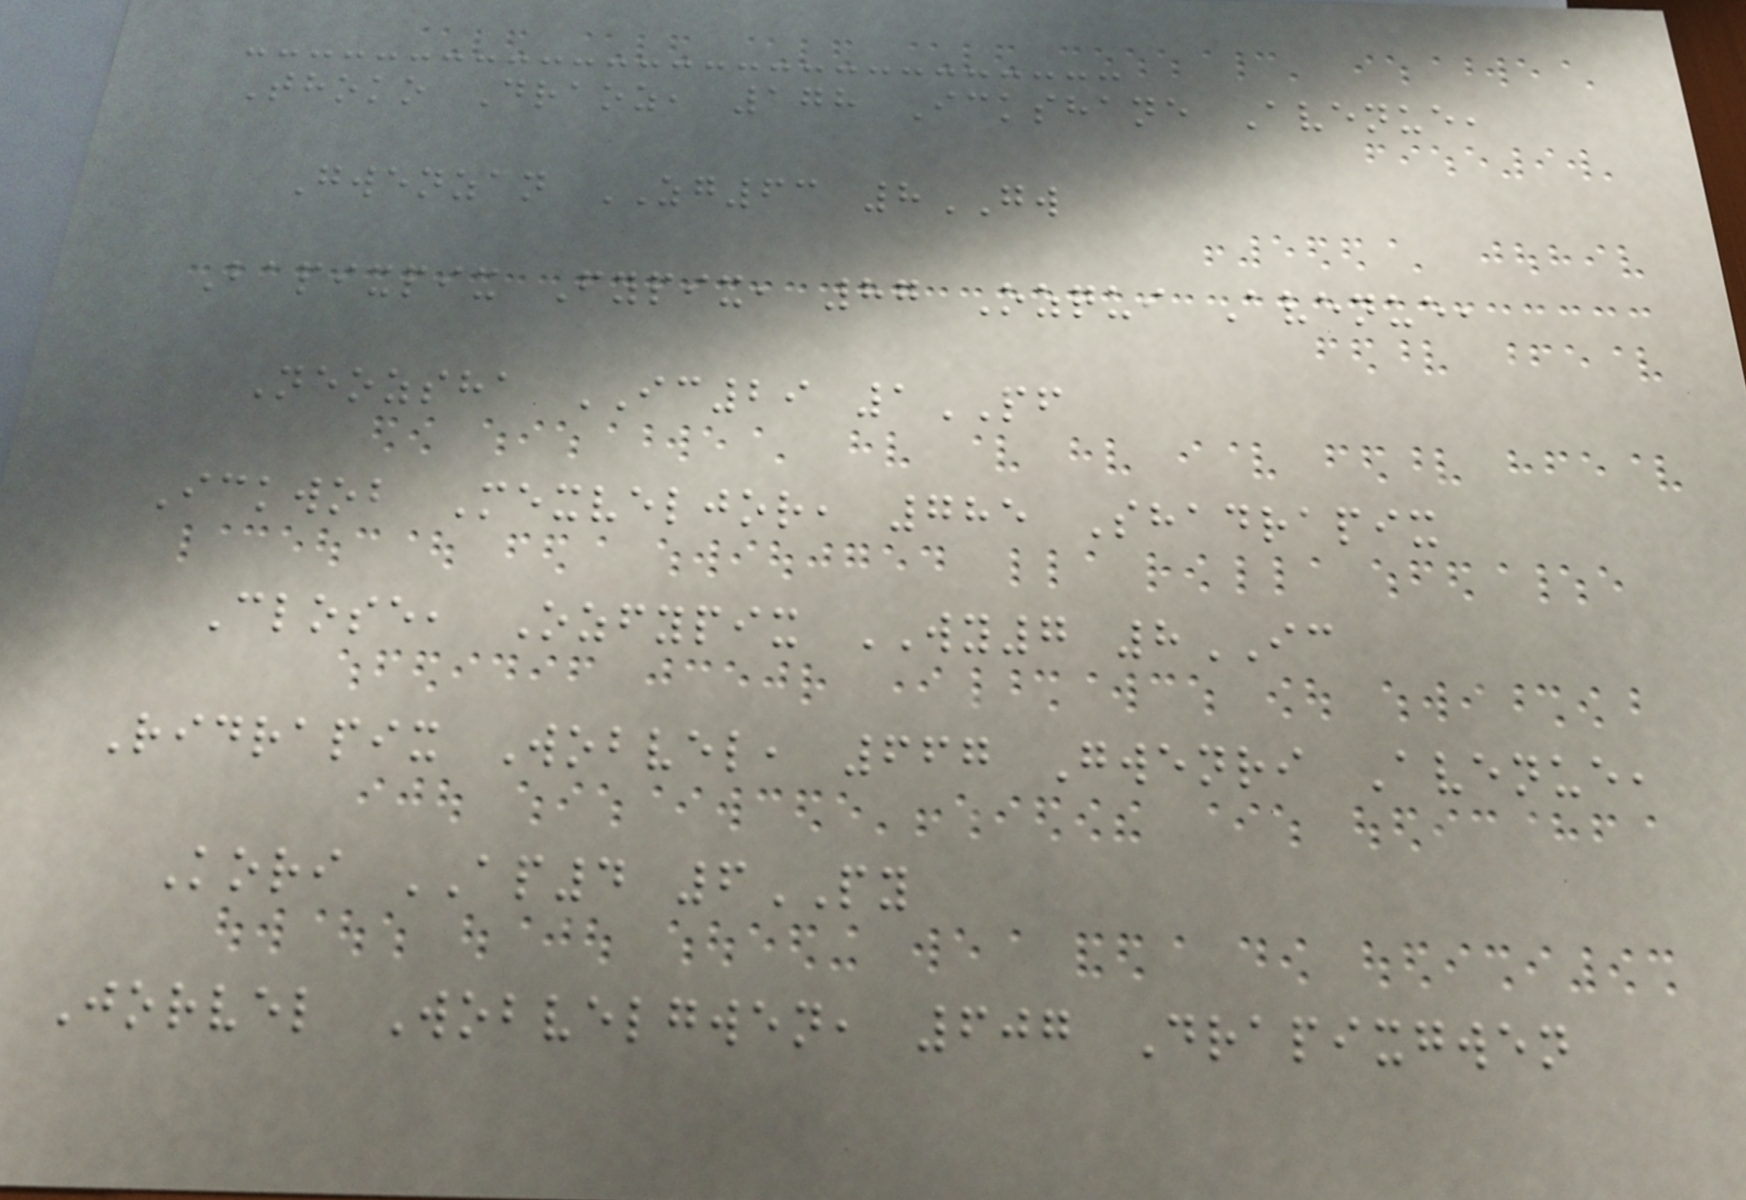Thoko Draoz, 178 Ickshane Avenue,
Gwenzan ZG63 8GW
Bapixpix Fypix, 87 Ozqui Avenue,
Neozsha IC29 1PF
Ickwob Mexveljor, 785 Shadrapix
Close, Ozfypix WY7 8IC
Ridrapix Wobvel, 667 Gwenri Avenue,
Kori AP4 6PY
Jorvel Wobvelgwen, 607 Drapixgwen
